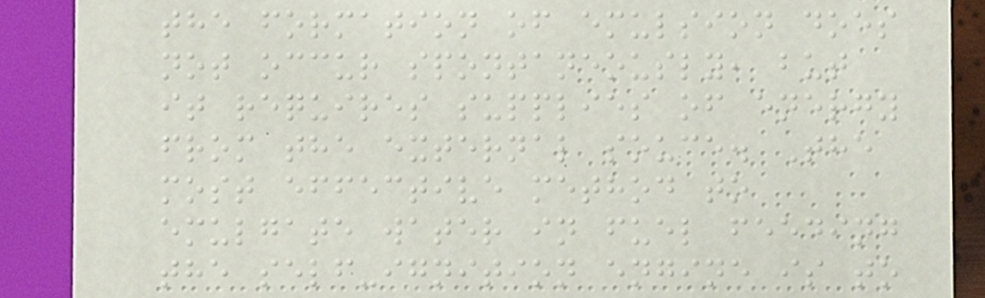the formation of emulsion does
not occur spontaneously, but
it requires supplies of energy
from the external souce. The
most effective method to
emulgate water in fuel feeding
the self-ignition engine is to
